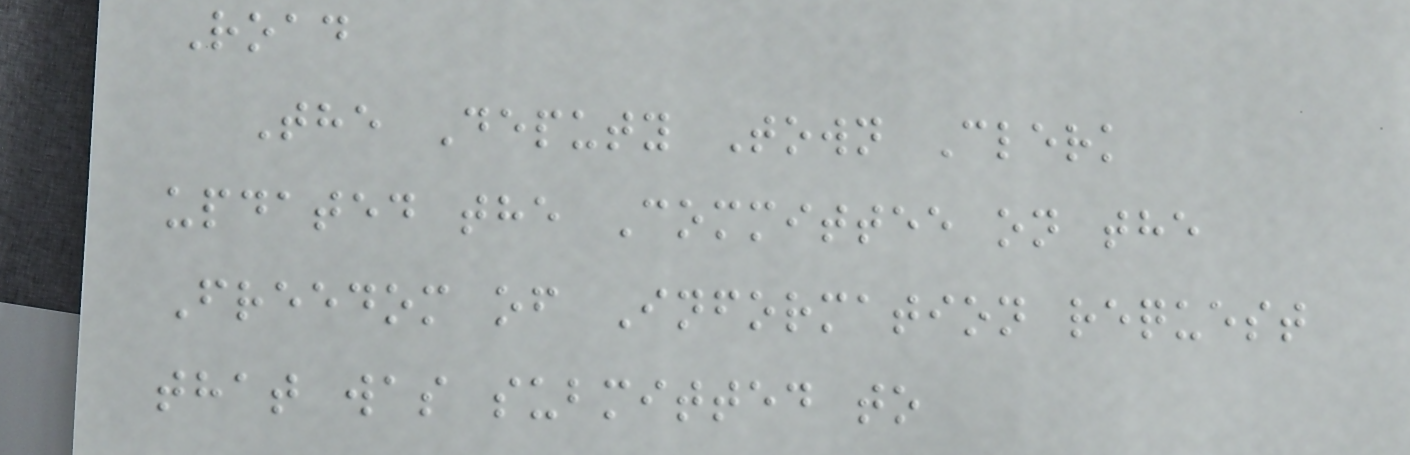Road
The Deputy Town Clerk
updated the Committee on the
Freedom of Information request
that was submitted to
